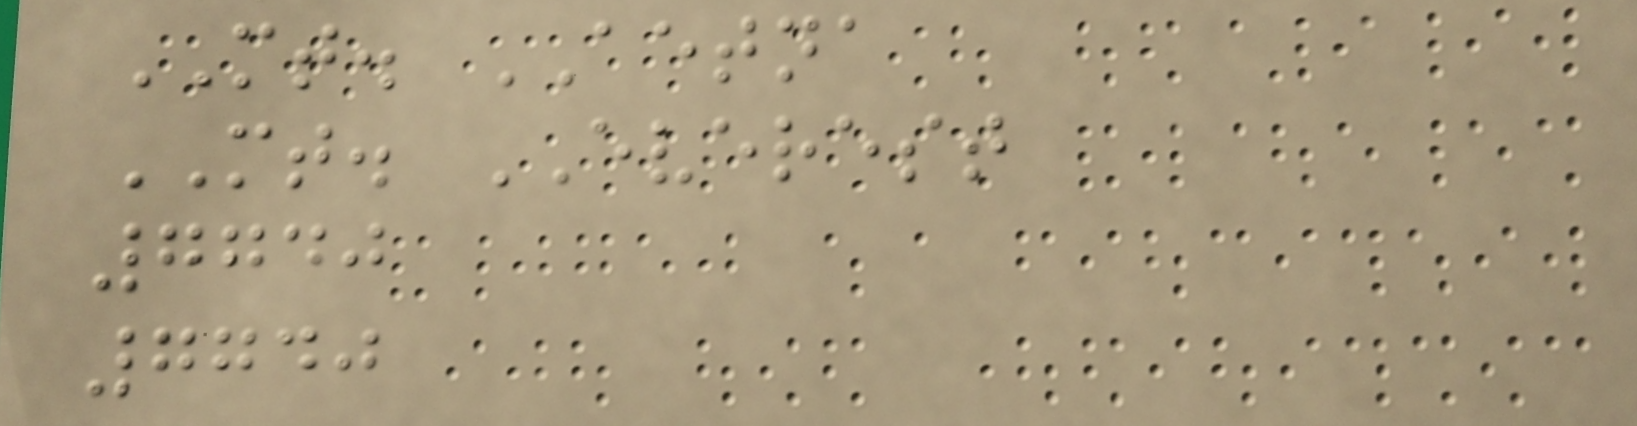MT. AETNA
MT. EVEREST
7740
7740
